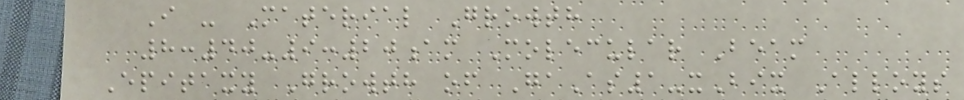I - Material Growth
8:40-9:20am Molecular Beam
Epitaxy Growth of GaAs1-xBix Alloys
